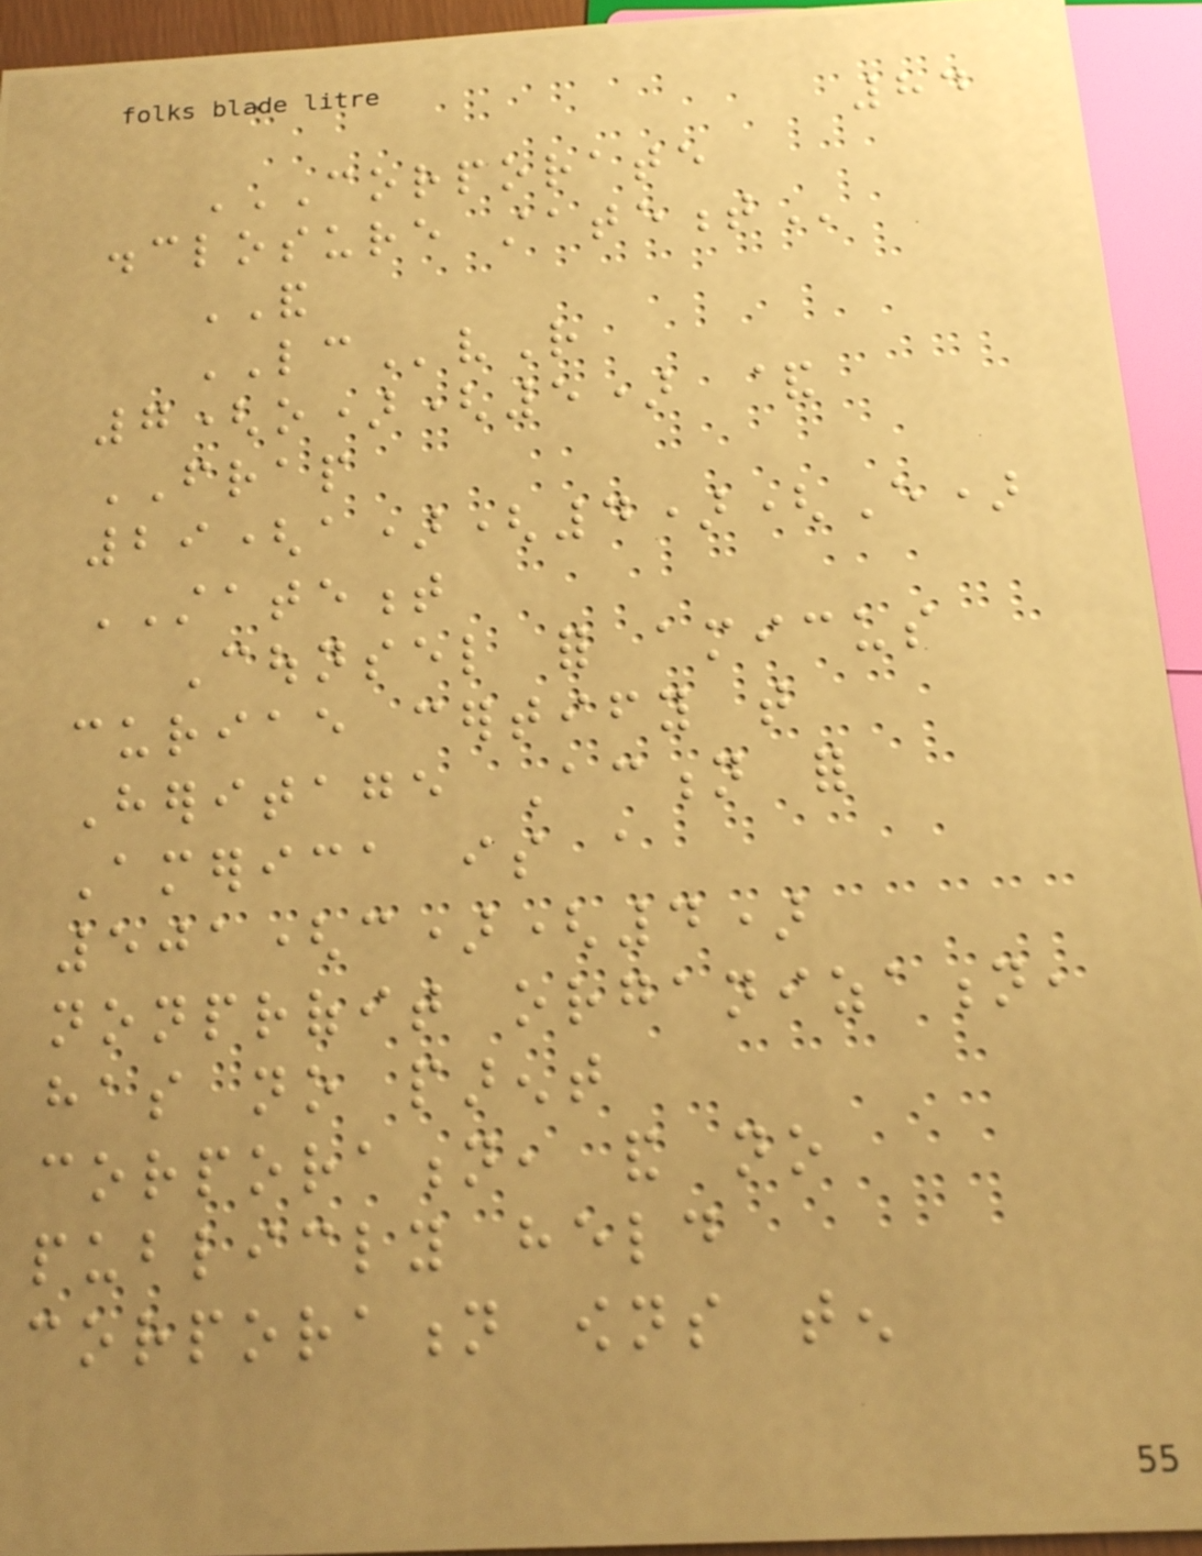84
CORPORATE
DISCLOSURE STATEMENT
AND
LCvR
7(o)(5) &
FRAP
29(a)(4)(E)
STATEMENT
Counsel for amicus
curiae certify that
Heritage Action for
America is a
501(c)(4)
nonprofit organization,
has no parent
corporation, and no
publicly held
corporation owns ten
